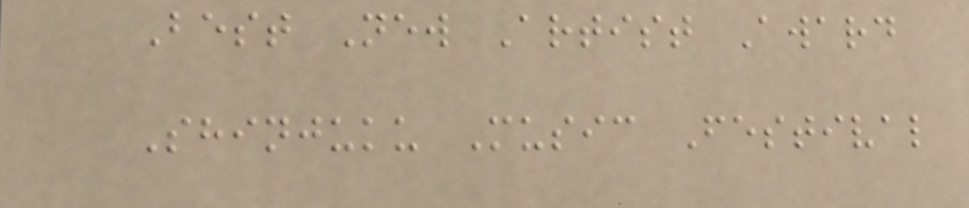Best New Artist Award
Shinjuku Music Festival
